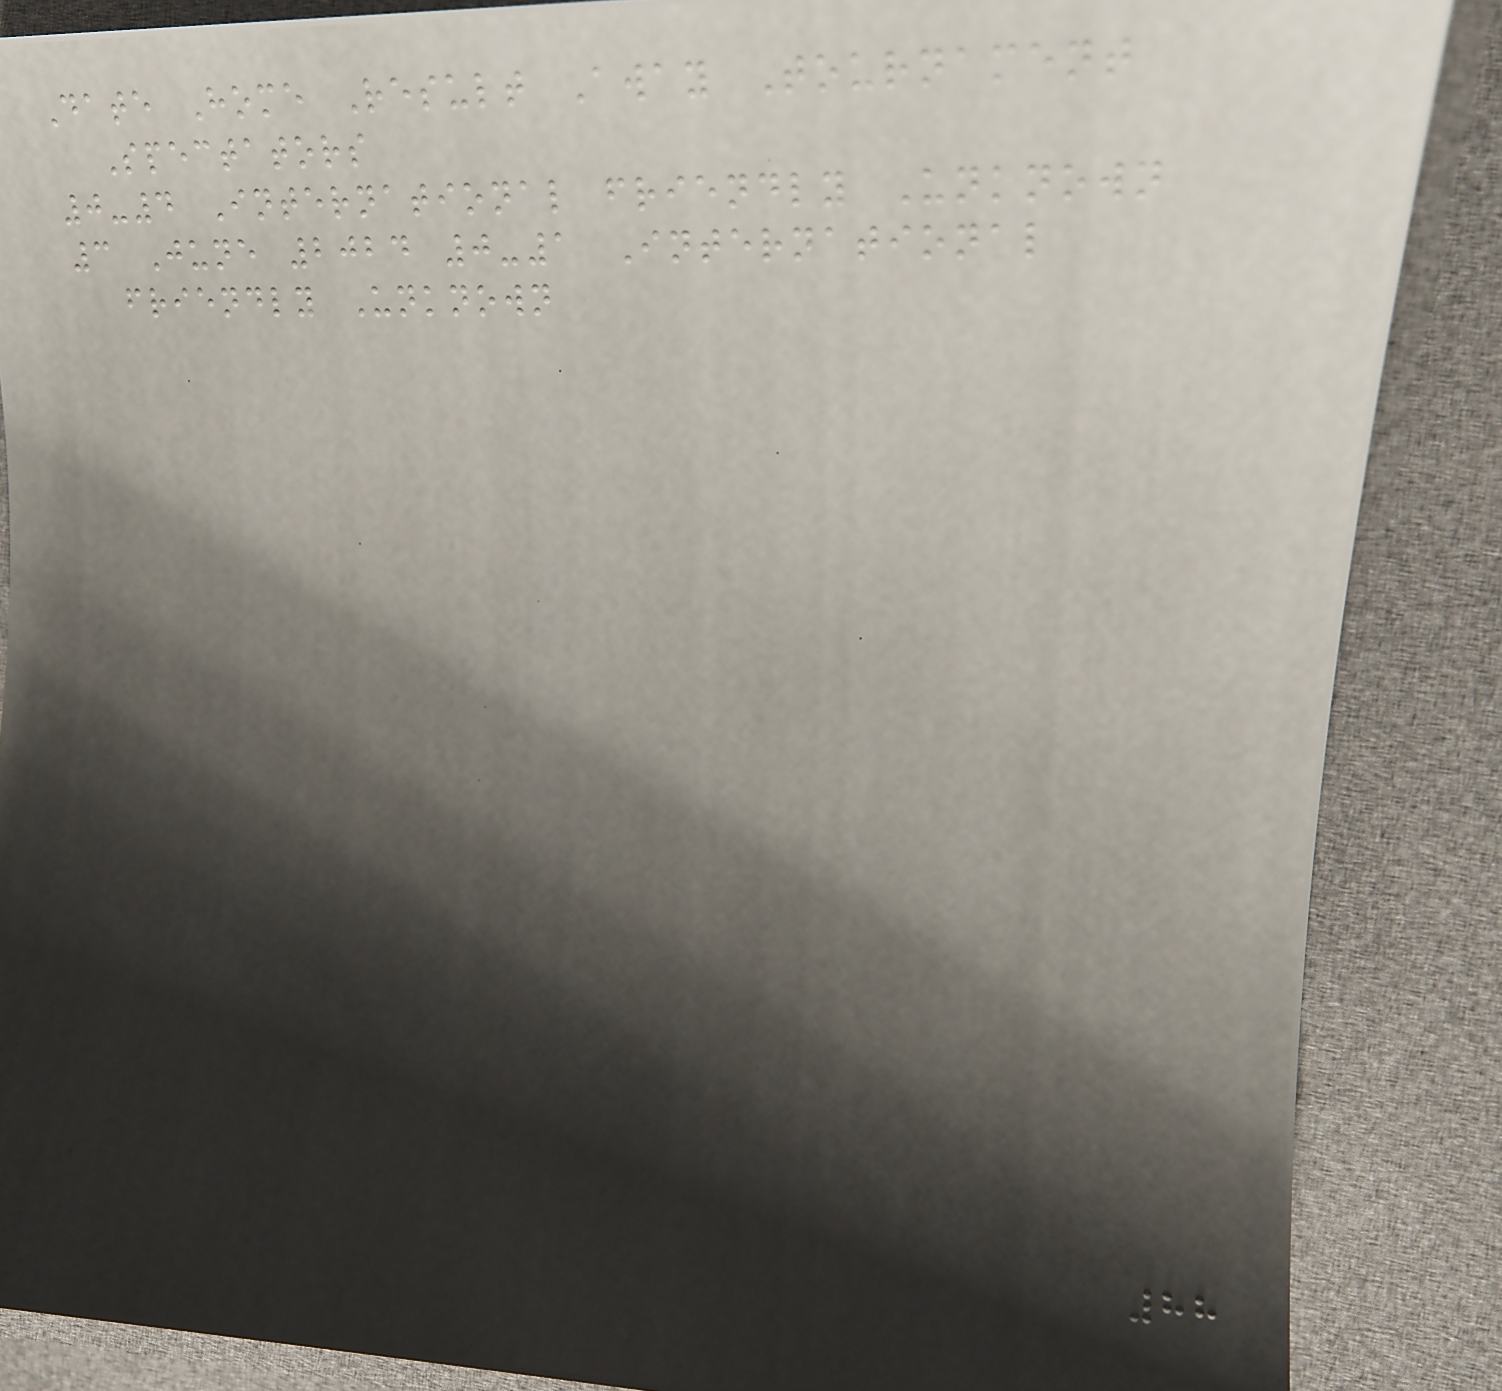Date Home Result Away Tournament
Spectators
0-4 International friendly Unknown
3 June 2024 0-1 International
friendly Unknown
88
